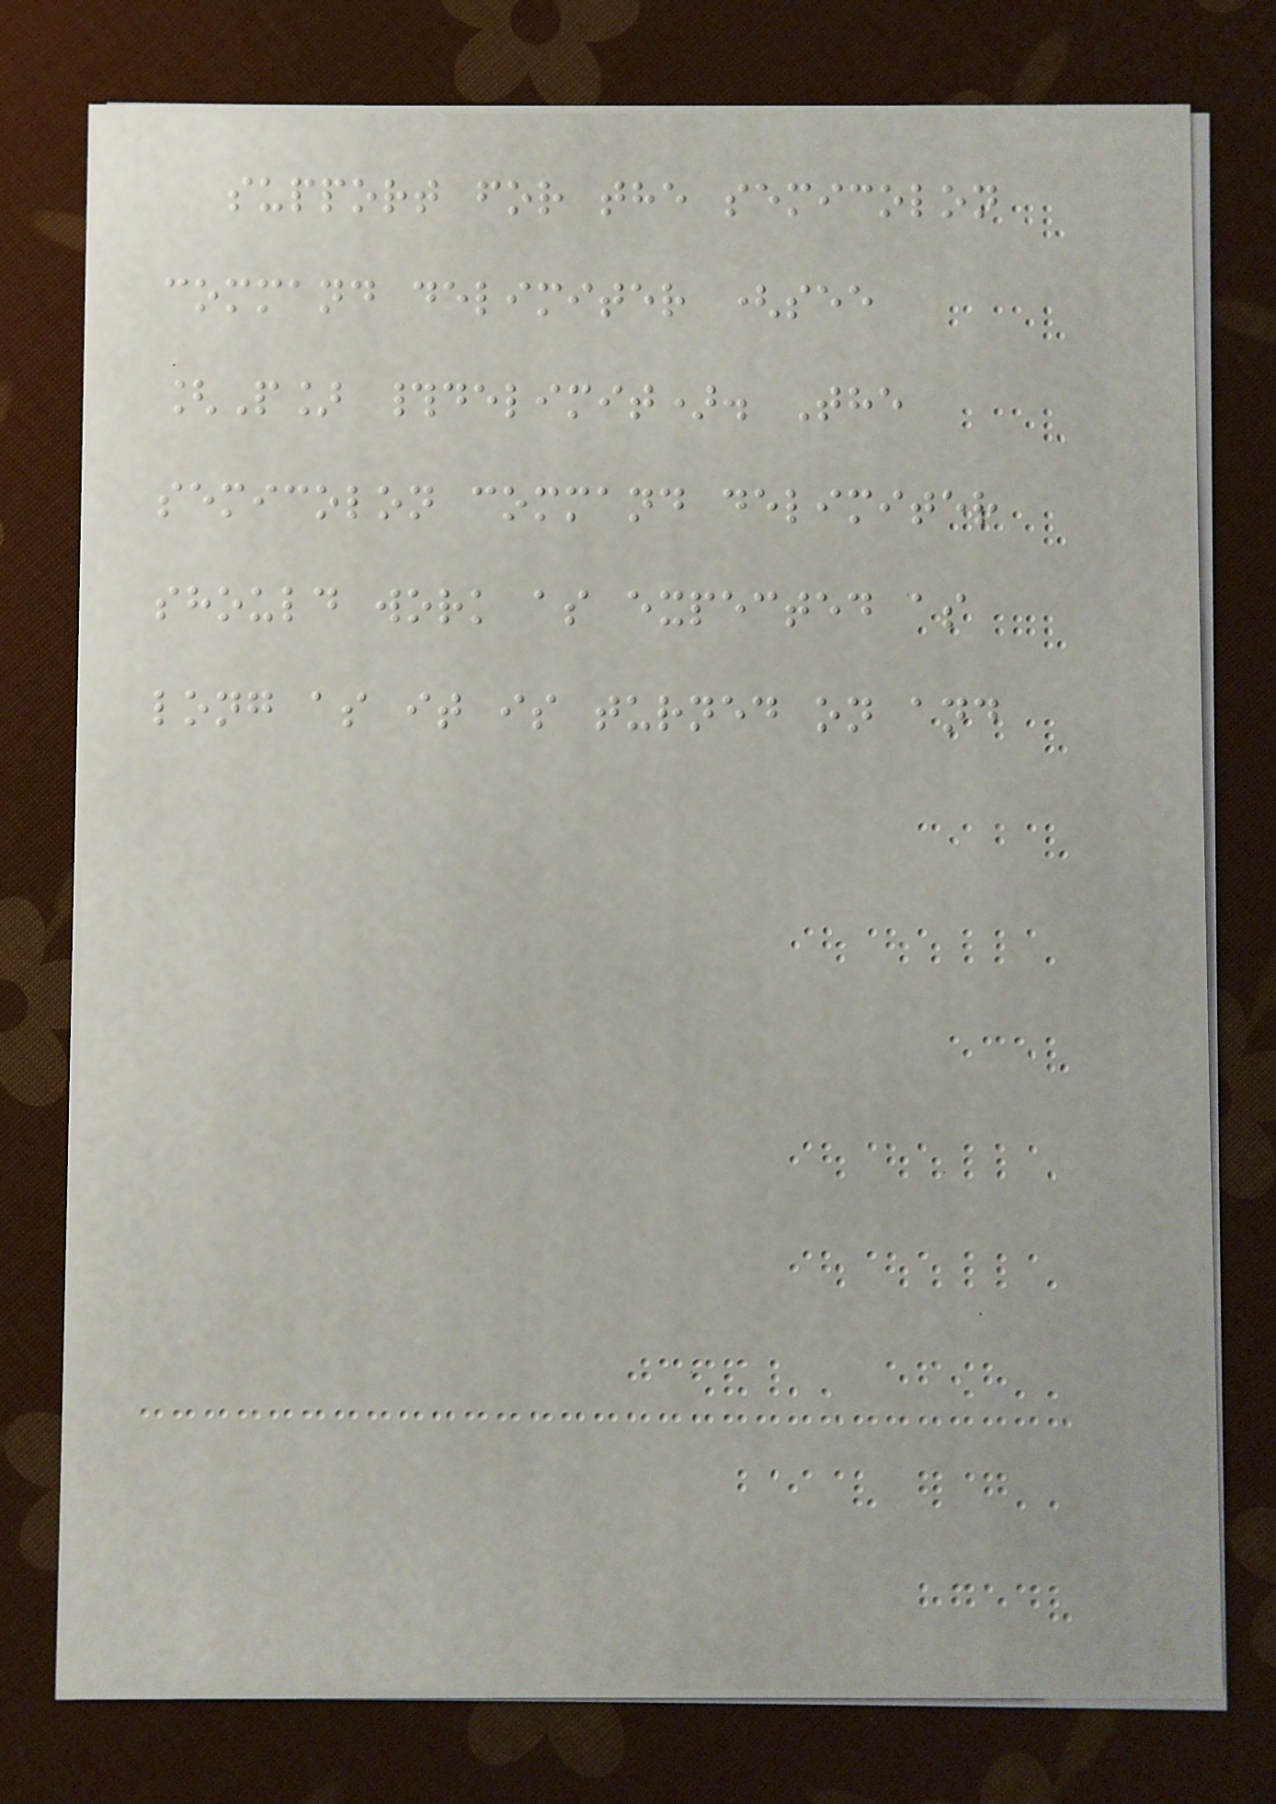support for the semicolon
command delimiter (see
[P] #delimit). The
semicolon command delimiter
should work as expected as
long as it is turned on and
